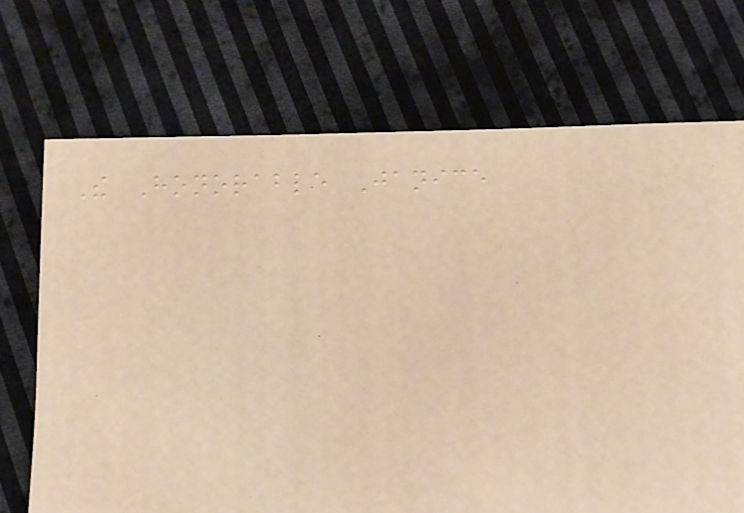The Honorable Janice
